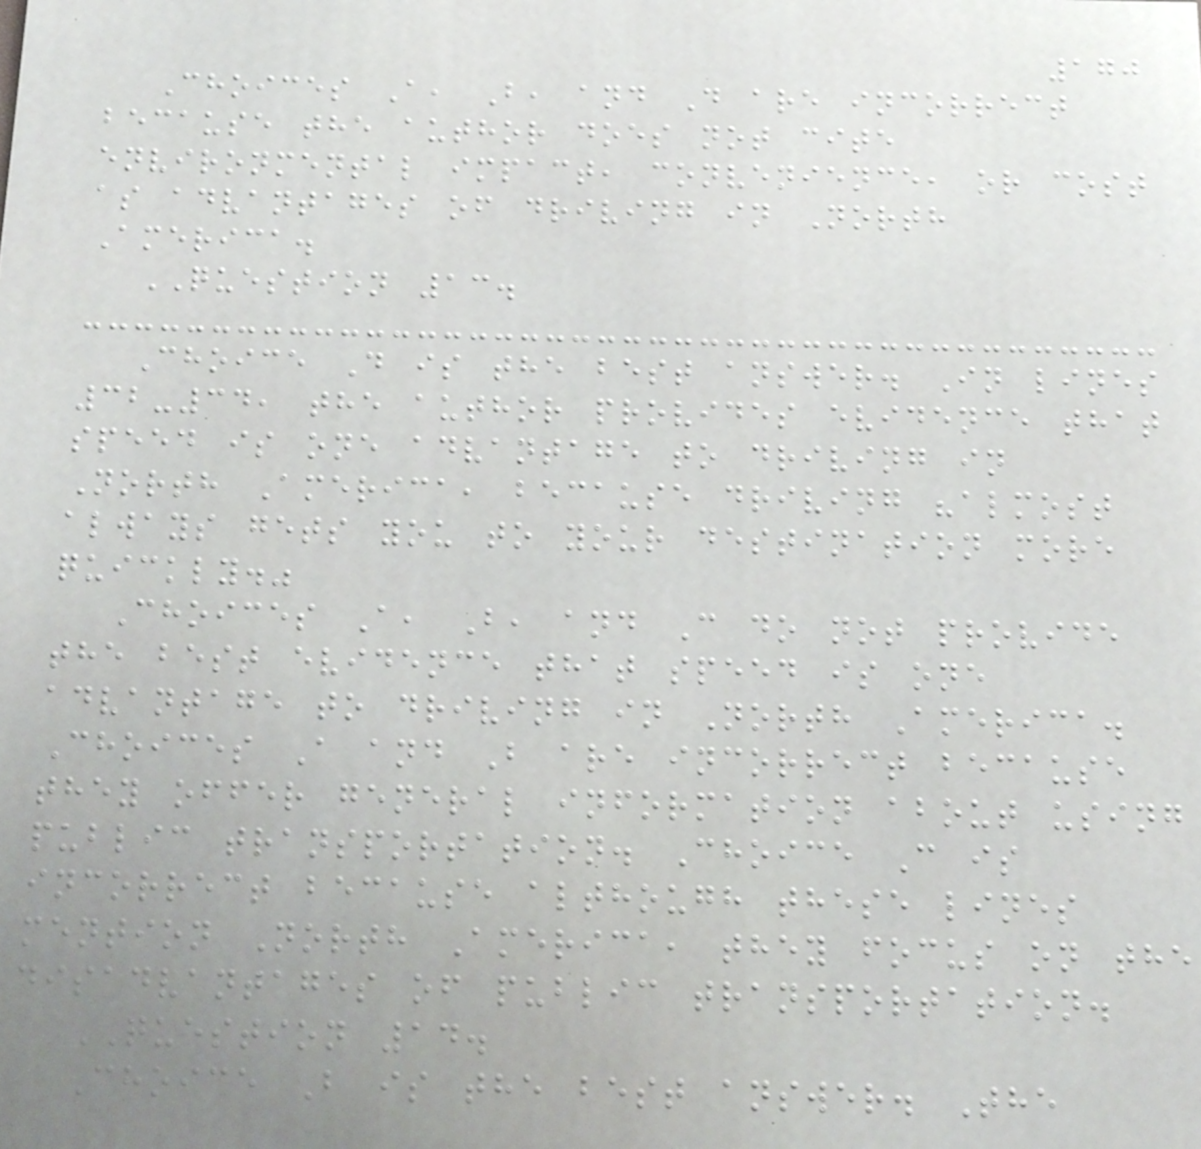170
Choices A, B, and D are incorrect
because the author does not cite
environmental impact, convenience, or cost
as advantages of driving in North
America.
QUESTION 13.
Choice D is the best answer. In lines
32-34, the author provides evidence that
speed is one advantage to driving in
North America, because driving "almost
always gets you to your destination more
quickly."
Choices A, B, and C do not provide
the best evidence that speed is one
advantage to driving in North America.
Choices A and B are incorrect because
they offer general information about using
public transportation. Choice C is
incorrect because although these lines
mention North America, they focus on the
disadvantages of public transportation.
QUESTION 14.
Choice B is the best answer. The
